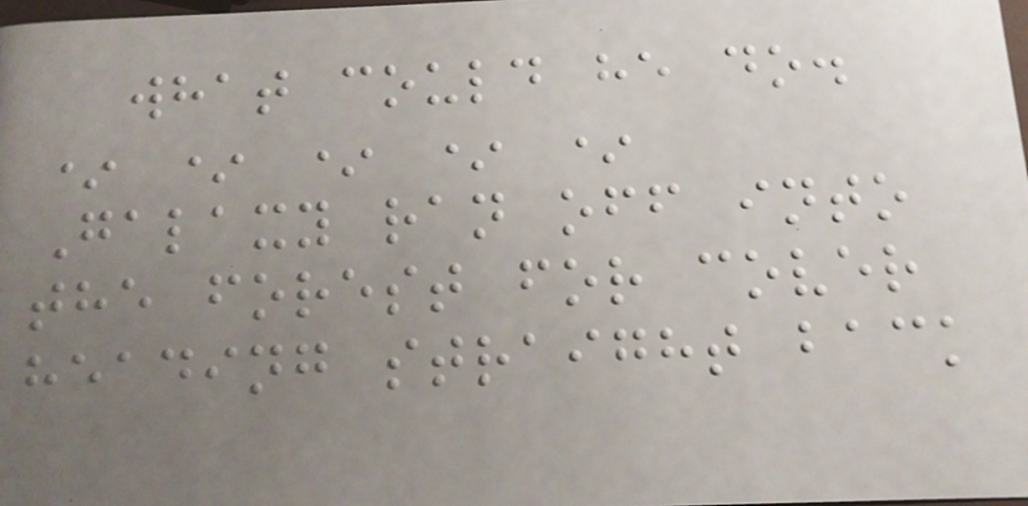what could he do.
* * * * *
Galaxy ran off into
the forest for cover
heading straight back
